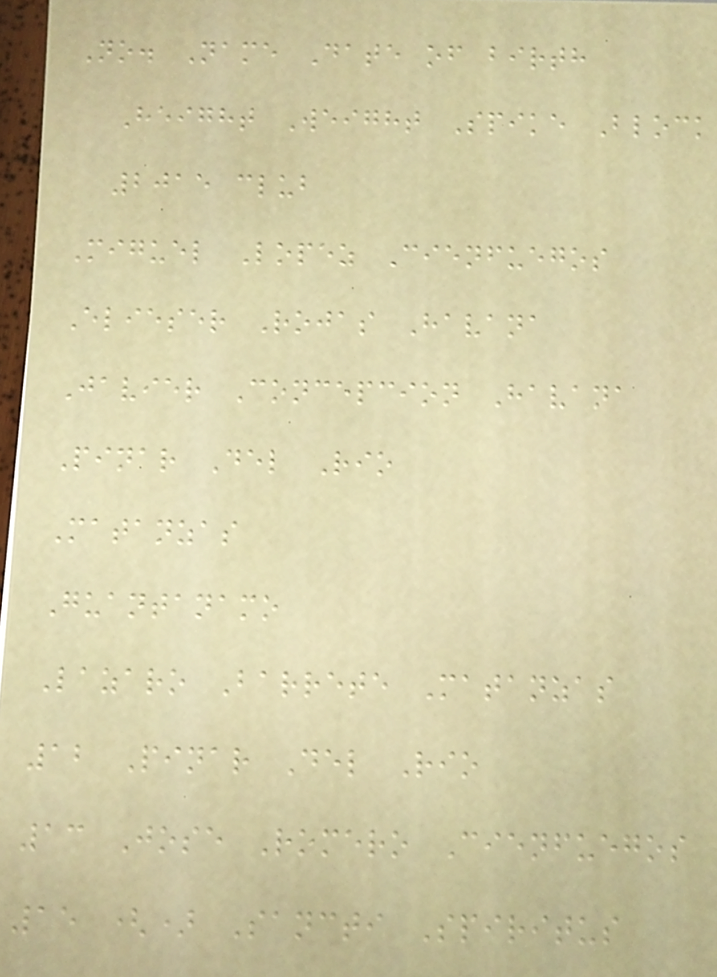No. Name Date of birth
Height Weight Spike Block
2015 club
Miguel Lopez Cienfuegos
Elieser Rojas Havana
Javier Concepcion Havana
Pinar Del Rio
Matanzas
Guantanamo
Lazaro Barrete Matanzas
12 Pinar Del Rio
13 Jose Romero Cienfuegos
15 () Sancti Spiritus
